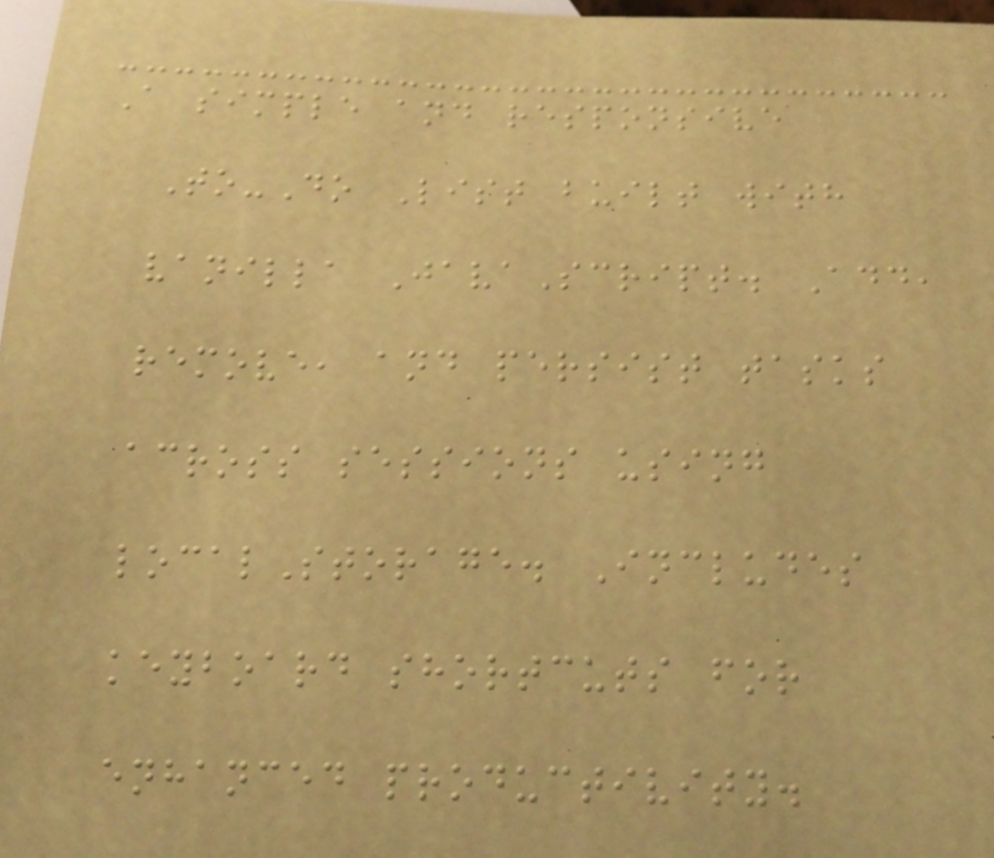A simple and responsive
To-Do List built with
vanilla JavaScript. Add,
remove, and persist tasks
across sessions using
localStorage. Includes
keyboard shortcuts for
enhanced productivity.
